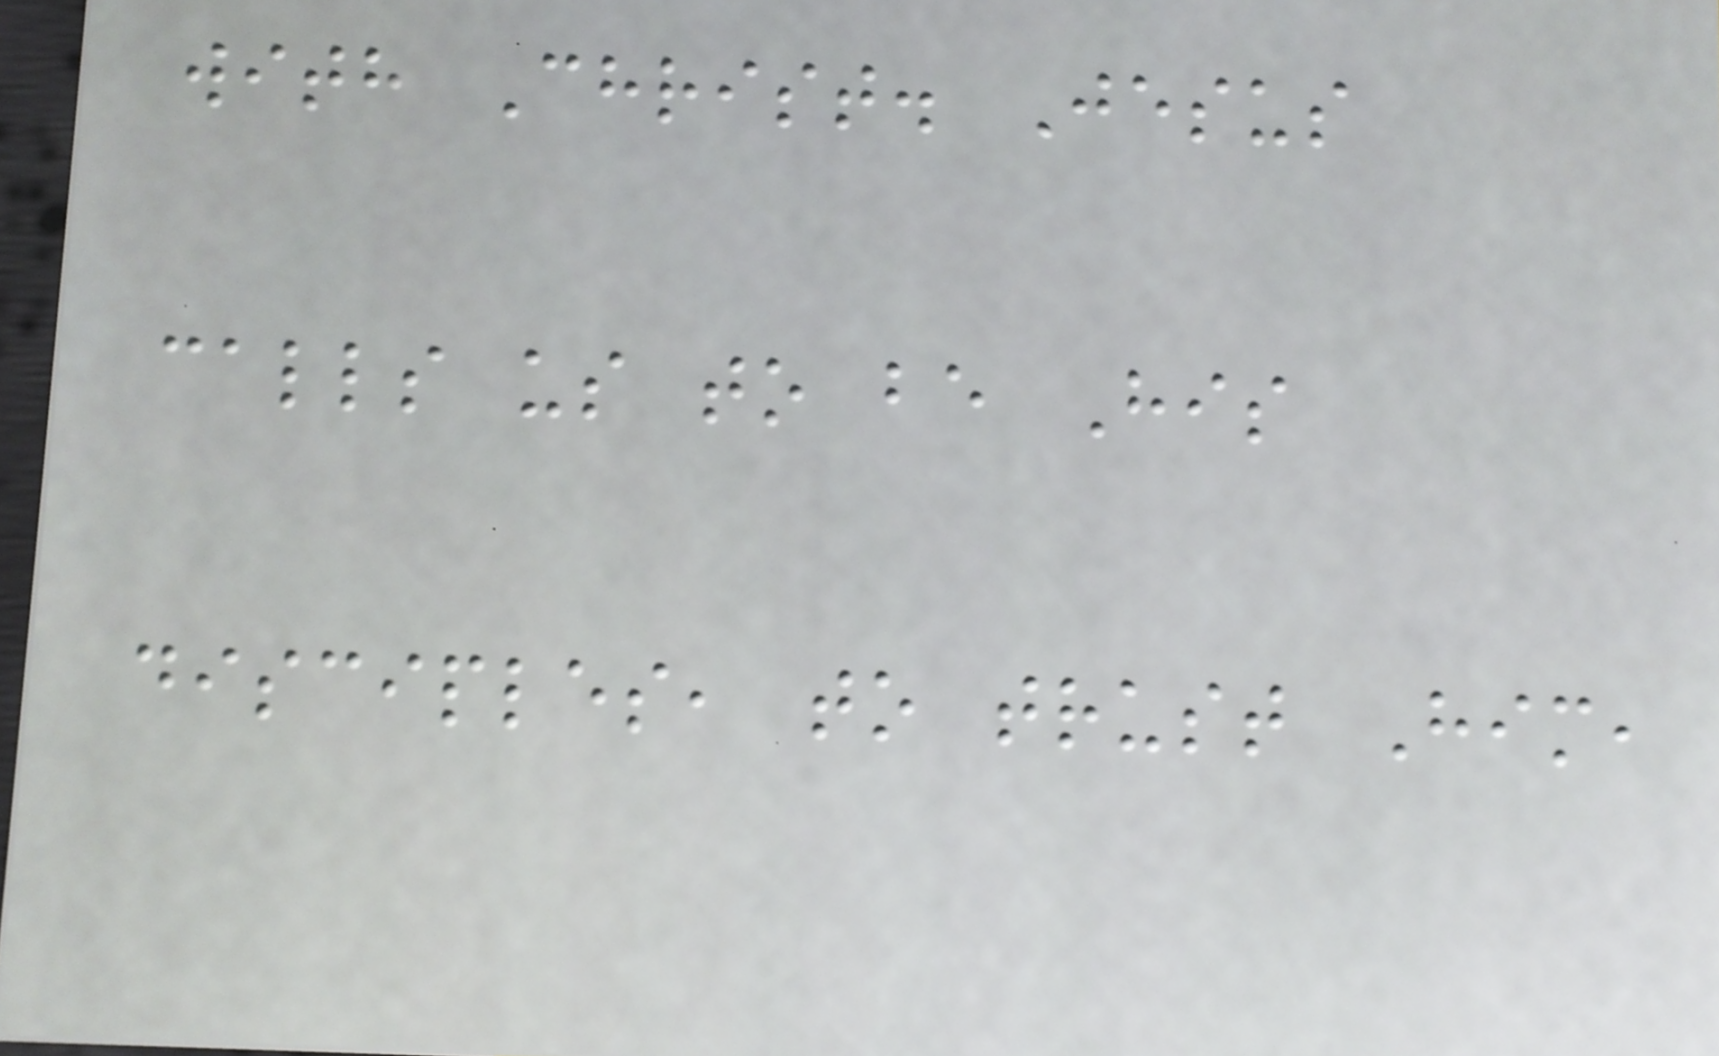with Christ. Jesus
calls us to be His
disciples, to trust Him,
